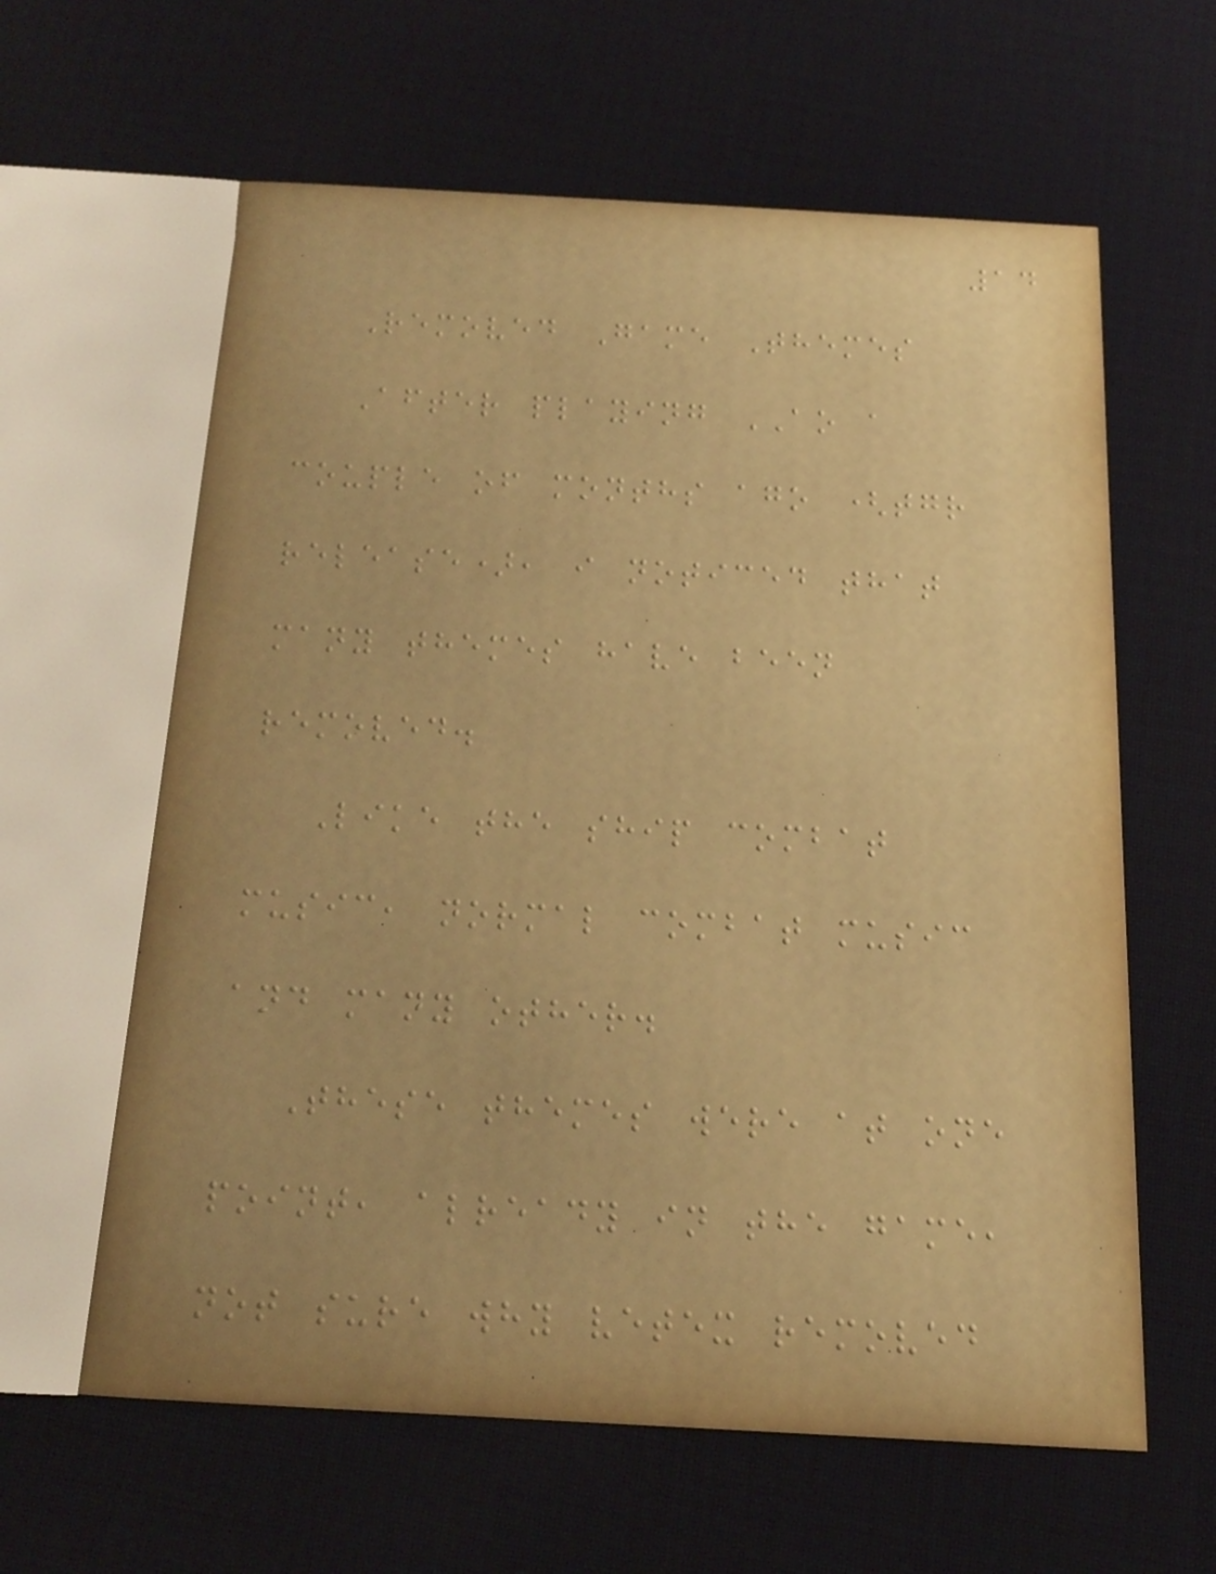14
Removed Game Themes
After playing AO a
couple of months ago (tgr
release), i noticed that
many themes have been
removed.
Like the ship combat
music, normal combat music
and many other.
These themes were at one
point, already in the game,
not sure why vetex removed
